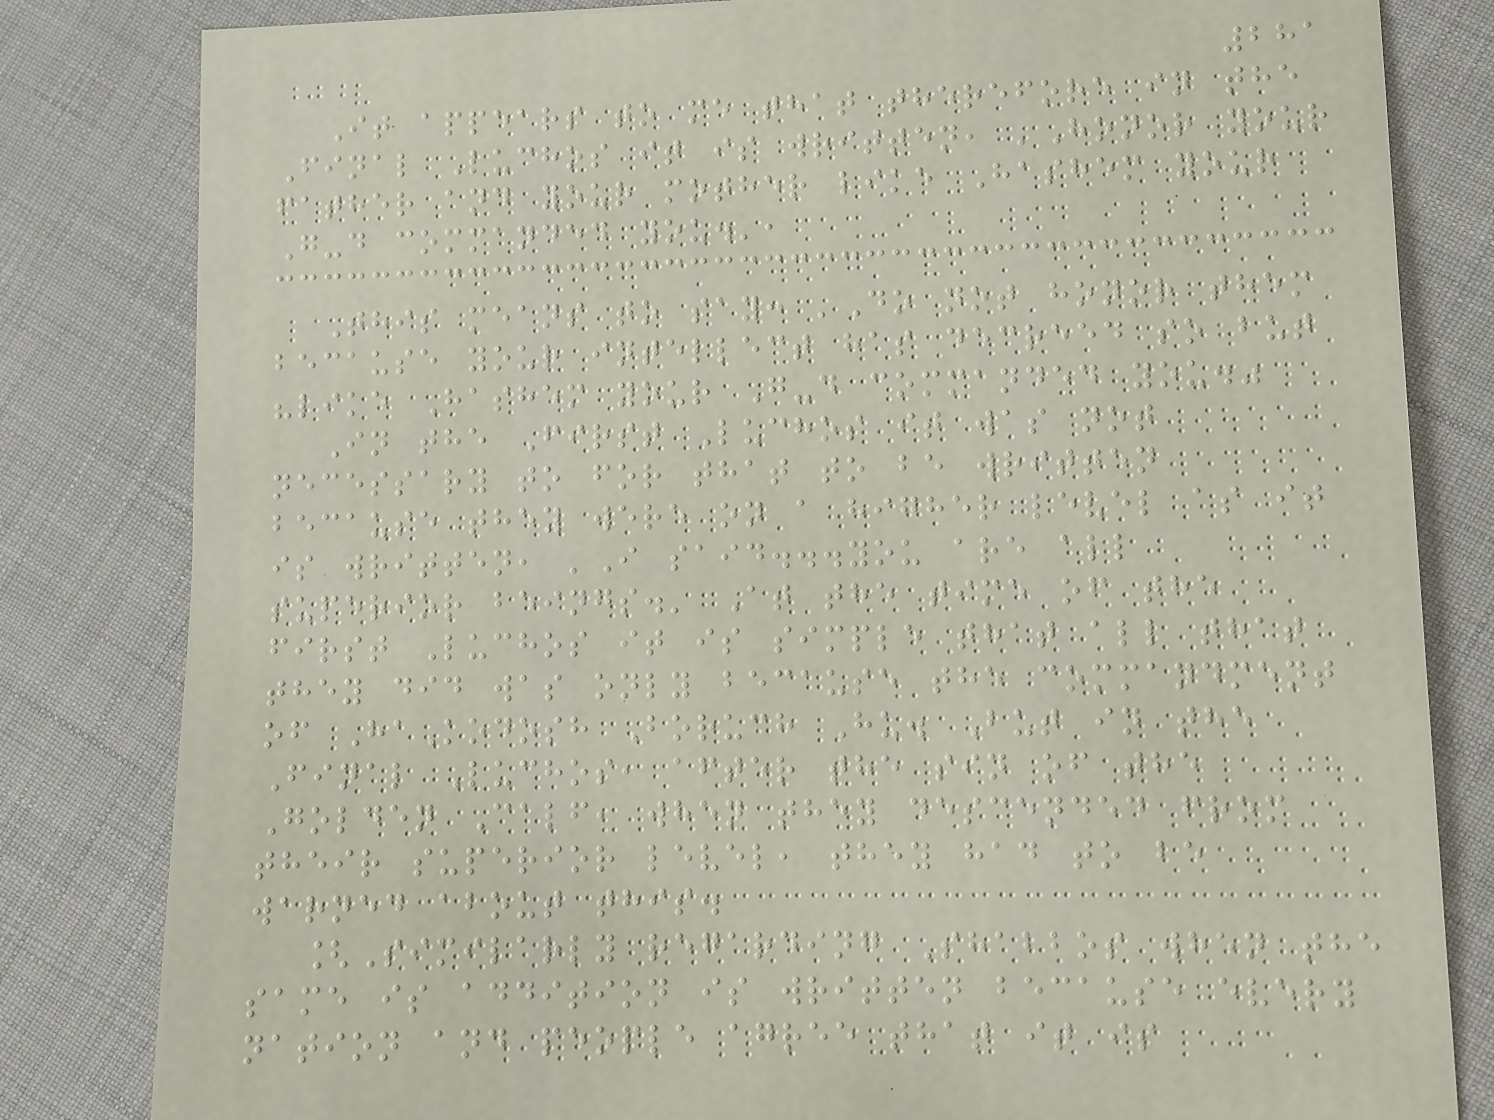281
It appears to me that therefore in the
Final Luchos it is written, 'Honor your
father and your mother like Hashem your
G-d commanded you.',
This means to say: 'Do not honor them
because your intellect has decreed so but
"like Hashem your G-d commanded you."
In the First Luchos it was not
necessary to for that to be written
because they were on a higher level as it
is written, 'I said...you are all
superior beings.' At the time of the
first Luchos it is simple that all that
they did was only because the commandment
of HaKodosh Boruch Hu. But in the
Final Luchos, after the sin of the
Golden Calf, when they descended from
their superior level, they had to be
warned about this.
[Similarly regarding Shabbos when the
same is addition is written because every
nation and people agree that it is
